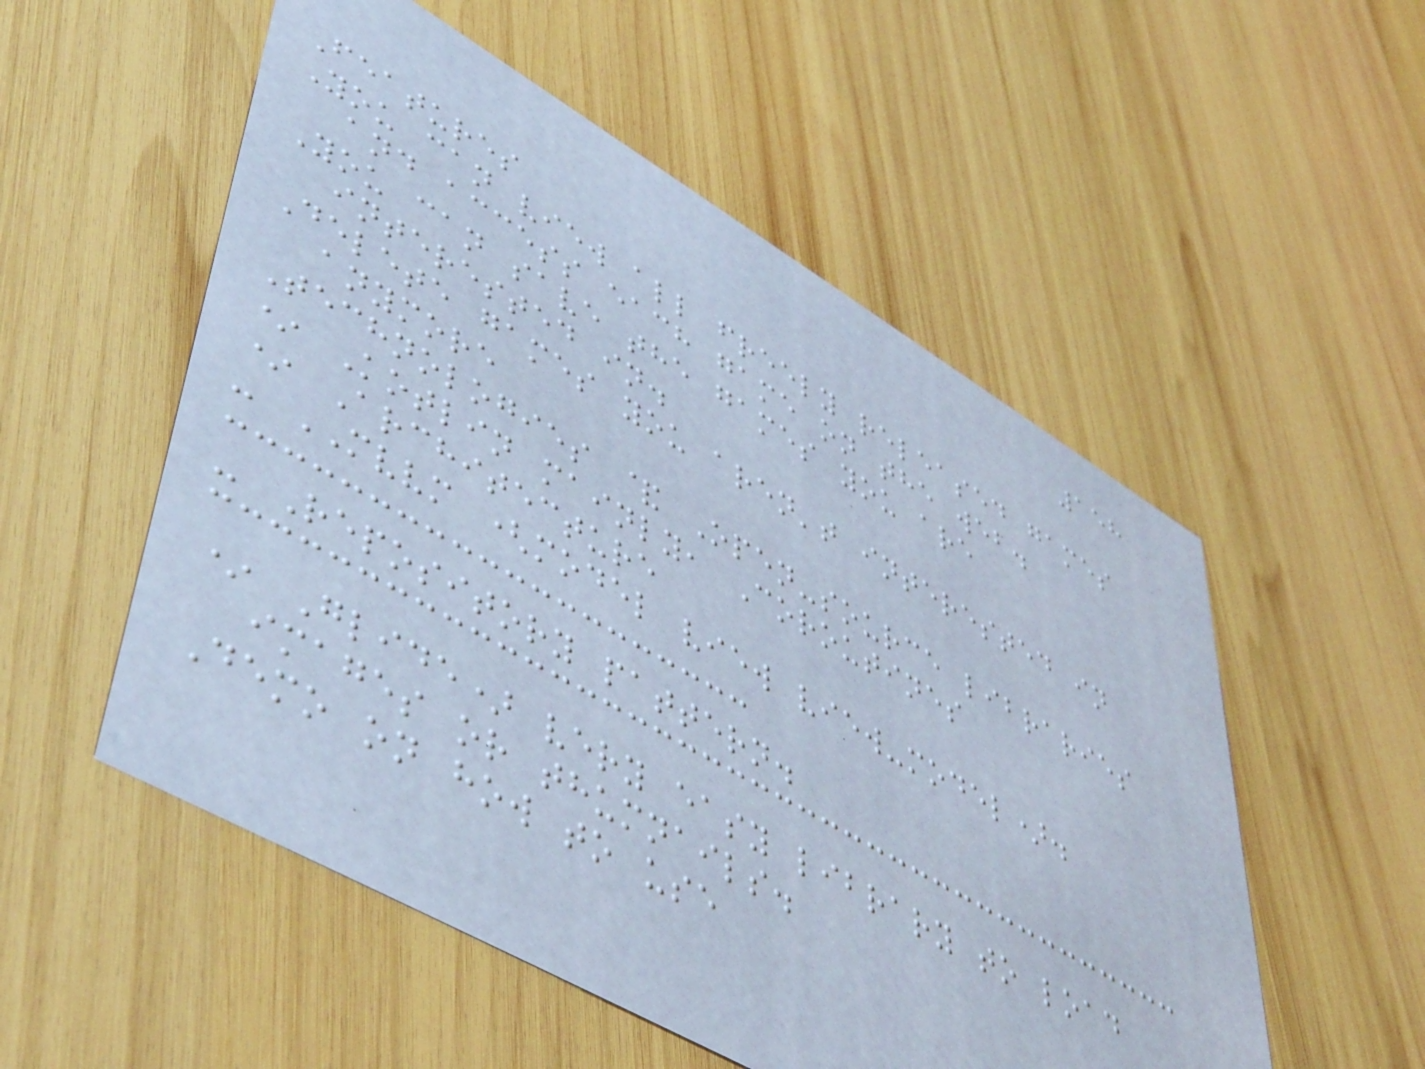158
Features
You can view all freely released games
and access each game on the web.
You can save the games you are
interested in.
Delete games you aren't interested in
anymore
Technologies & Open-source libraries
* Kotlin mainly, Coroutines
* Architecture
- MVVM (model view view-model).
- Repository pattern.
* Glide) very easy library to load
images or thumnails.
Demo on how to use
